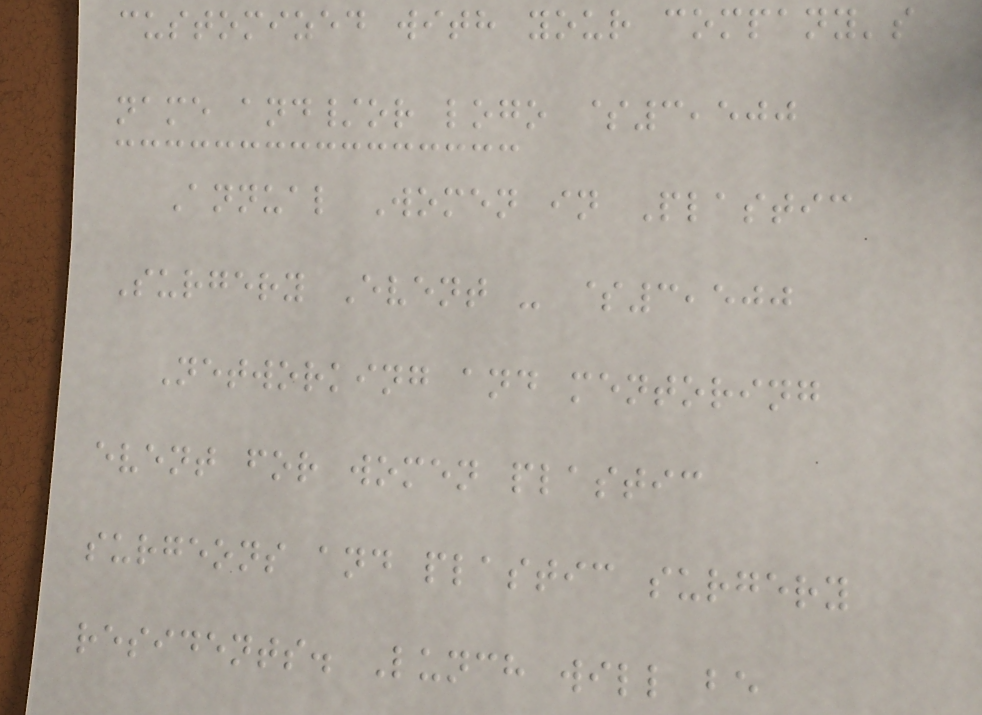customized with your company's
name and/or logo $3,500
Annual Women in Plastic
Surgery Event - $3,500
Networking and mentoring
event for women plastic
surgeons and plastic surgery
residents. Lunch will be
